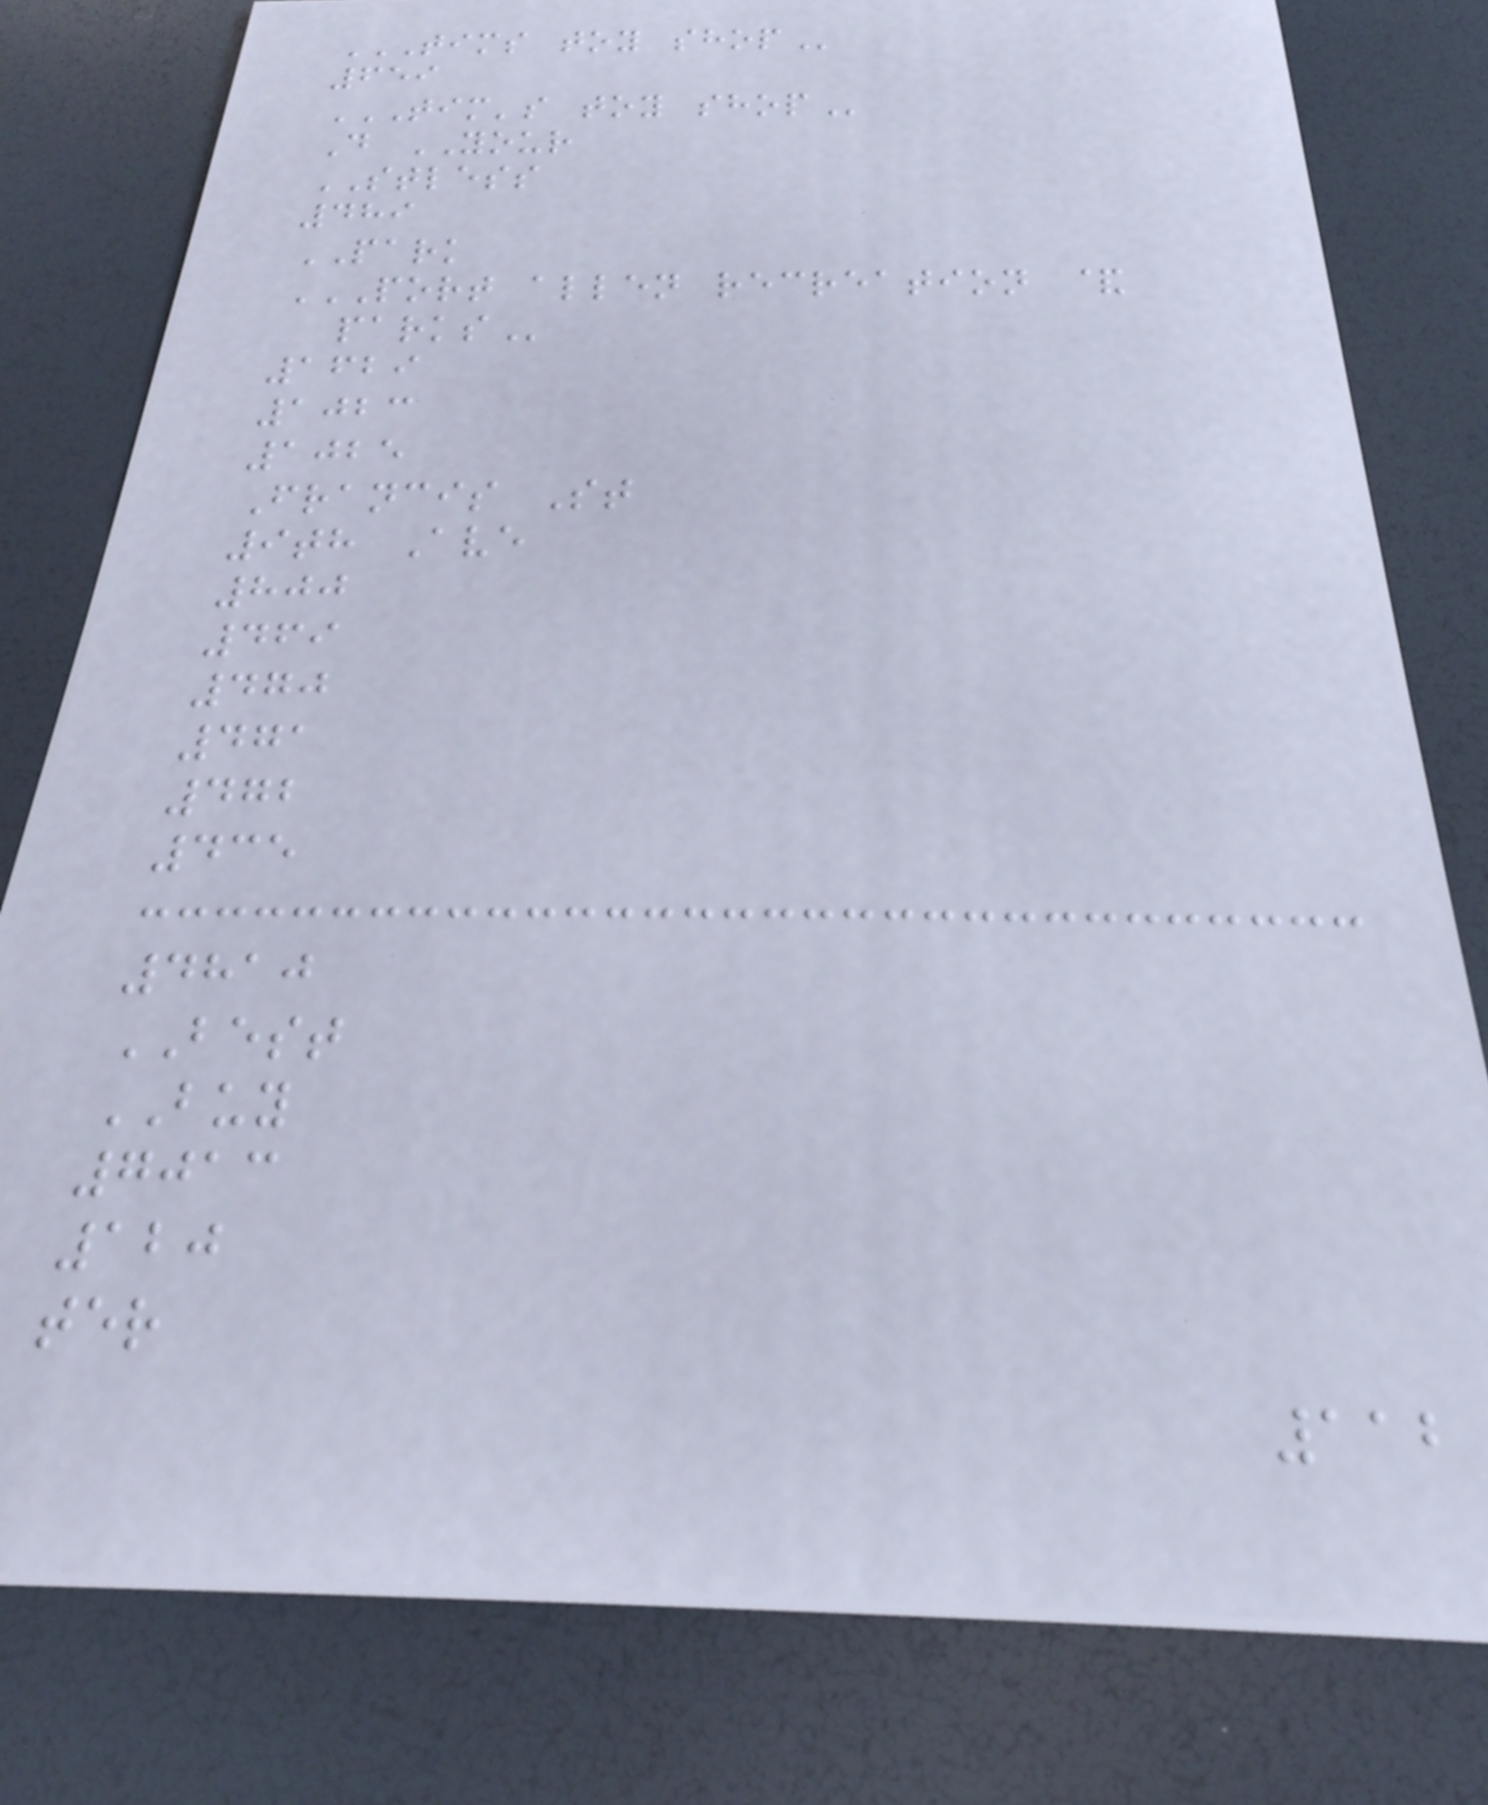TIMS TOY SHOP
659
TIM'S TOY SHOP
D YOUR
STLESS
489
PARK
PORT ALLEN RECREATION &
PARKS
1629
1023
1025
Francis St
9th Ave
800
469
470
471
472
435
4810
BEST
BUY
7013
120
ter
112
